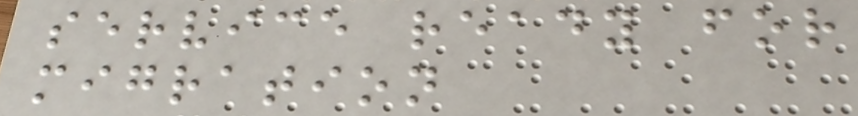service ready for
migration
